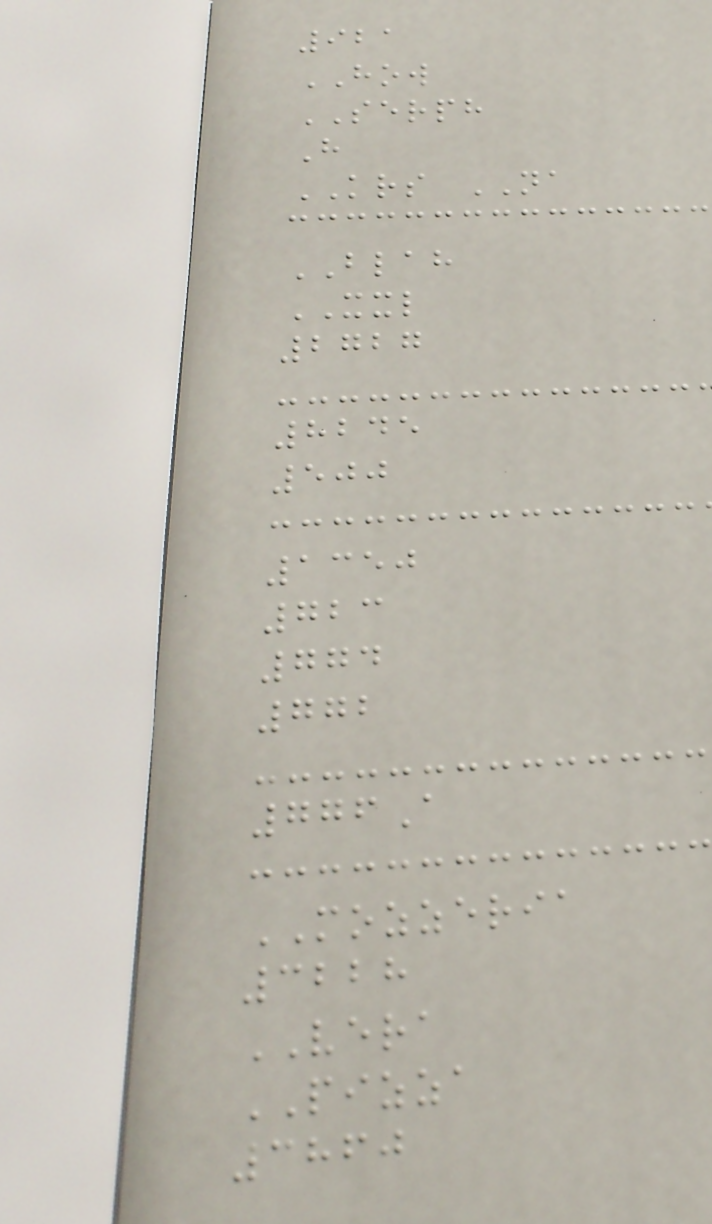921
HOW
SERPH
H
KRS NA
BLAH
XXL
2727
8245
500
1350
723
774
772
776A
MOZZERIA
3228
VERA
PIZZA
3860
